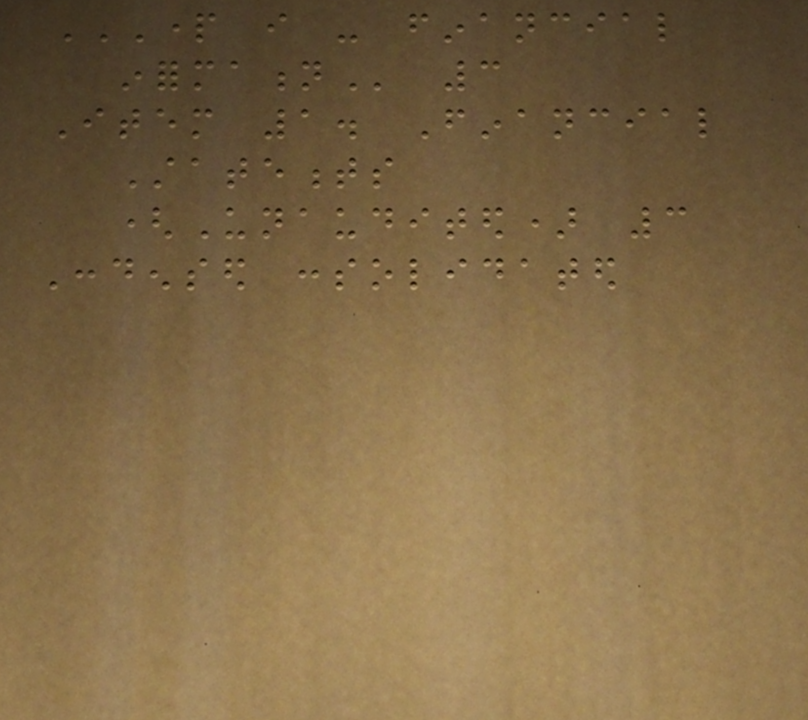PART I - FINANCIAL
INFORMATION 3
Item 1. Financial
Statements
(Unaudited) 3
Condensed consolidated
